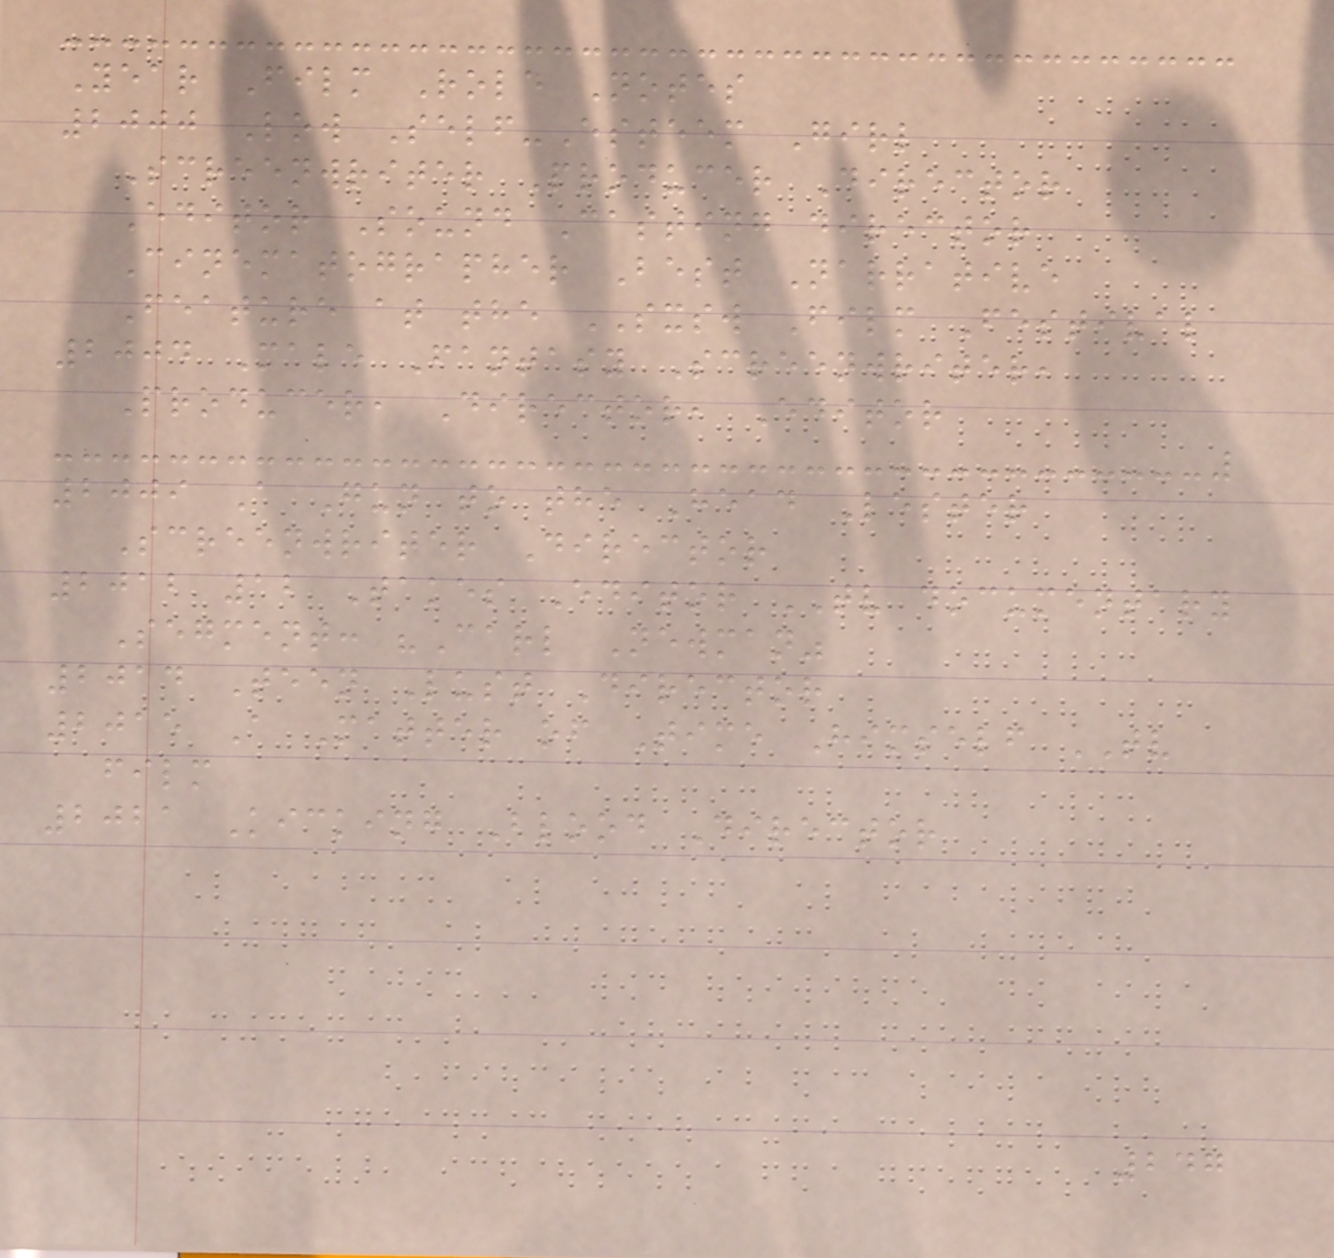Year Film Role Notes
2000 Low Self-Esteem Girl
Screenwriter Producer Director
Editor Sound Casting director
Cinematographer Best Narrative
Feature at the SXSW Film Festival
2004 Male Fantasy Screenwriter,
Producer, Director, Editor
2009 A Gun to the Head Lester
Screenwriter Director
2012 12 Takes Editor TV documentary
Segment: "Carl Newman"
2014 Teen Lust Director
2015 A Matter of Time Himself TV
film
2021 Kicking Blood Director
247
